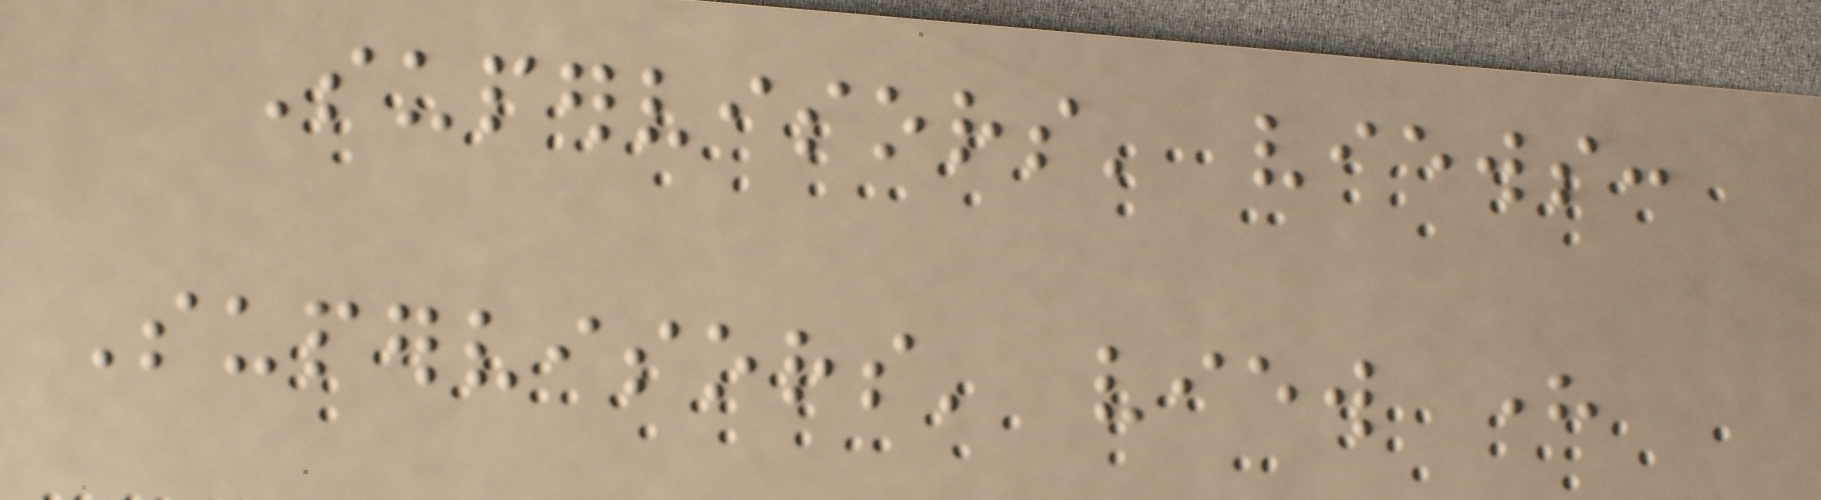Supervisors' views:
Supervisors' view here
